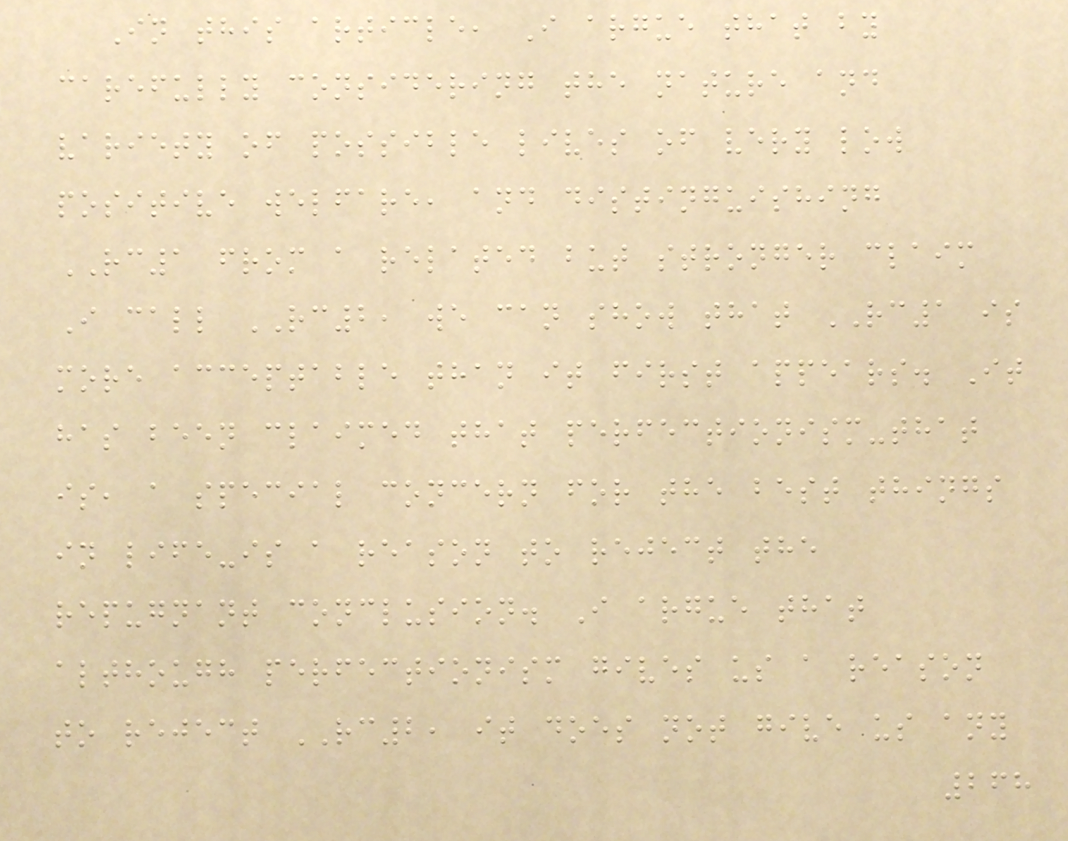In this article, I argue that by
carefully considering the nature and
variety of possible lives of very low
positive welfare, and distinguishing
RC1 from a related but stronger claim
I call RC2, we can show that RC1 is
more acceptable than it first appears. It
has been claimed that perfectionism-that
is, a special concern for the best things
in life-is a reason to reject the
repugnant conclusion. I argue that
although perfectionism gives us a reason
to reject RC2, it does not give us any
268
